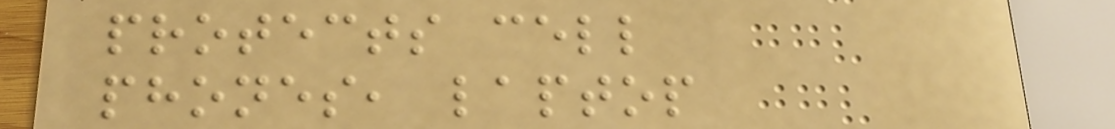protects cell
phones, laptop
